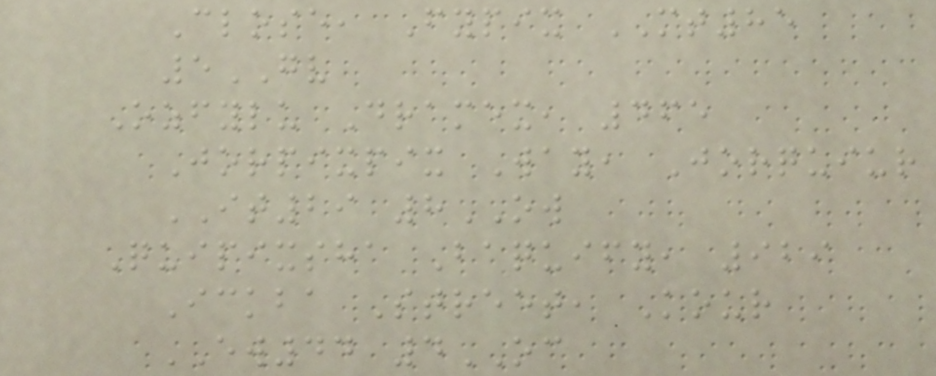Close, Fypix MT85
5GV
Ozfylu Dramex, 465
Jorpixpix Way, Jorquiur
IT29 8OW
Quipixsha Baquify, 929
Ickba Street, Kour
EW44 4OC
